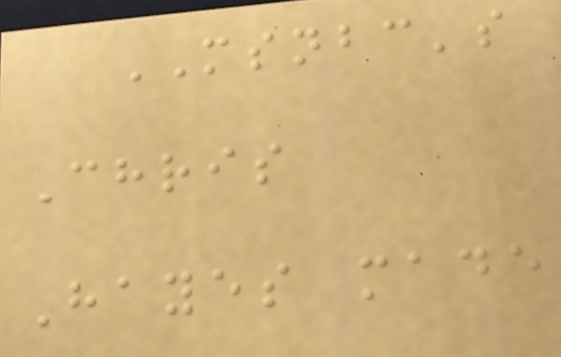MSNBC's
Chris
Hayes made
